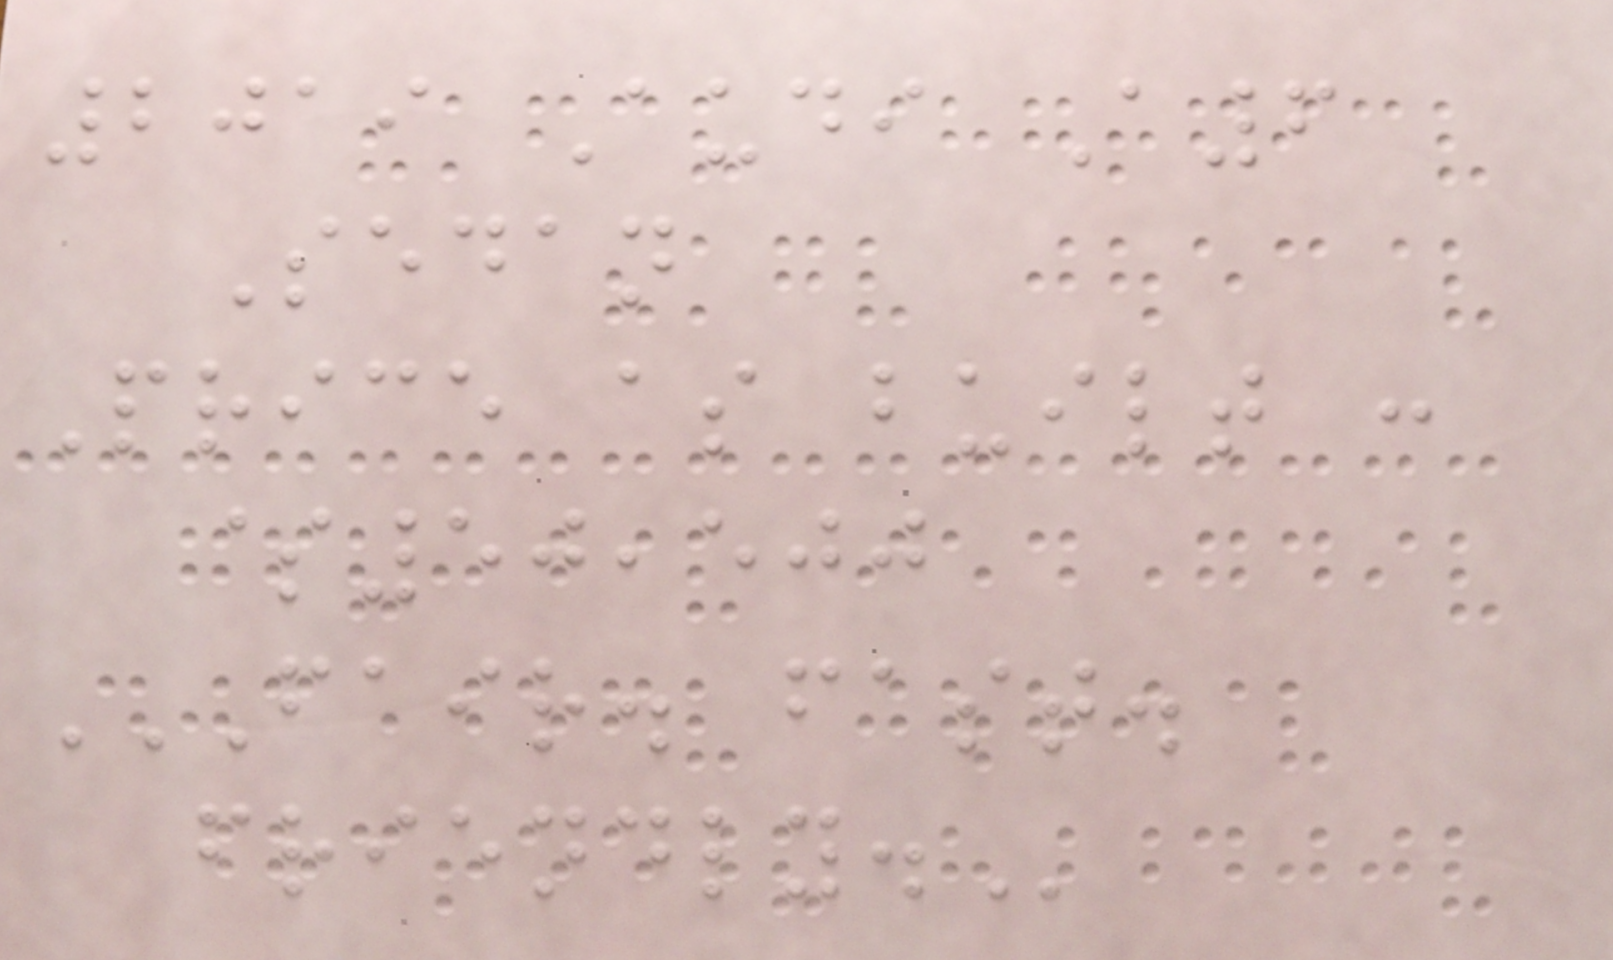2019 Audi A6
Sedan
Price as built :
$50,500
FAIR. FAST.
FRIENDLY.
